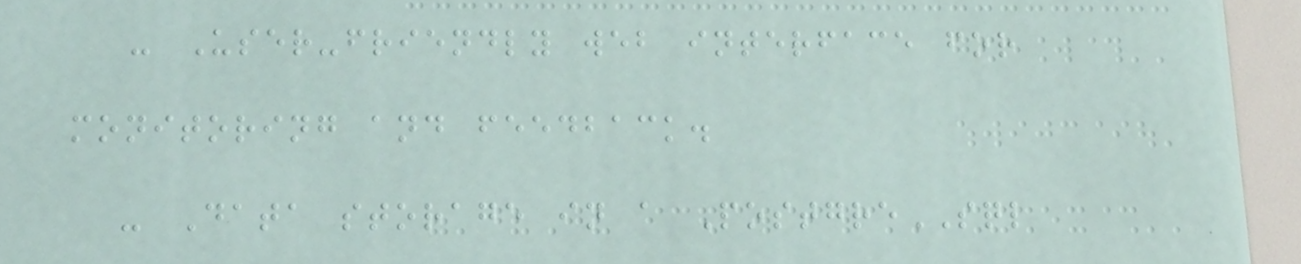- User-friendly web interface for
monitoring and feedback.
- Data storage in a PostgreSQL
